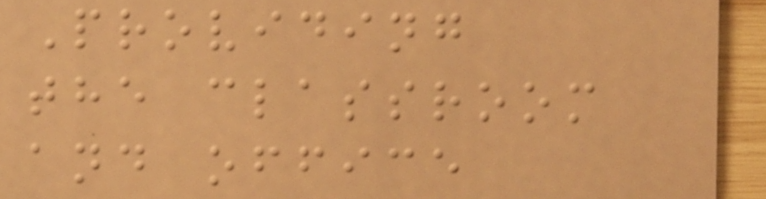Providing
the classroom
and office
